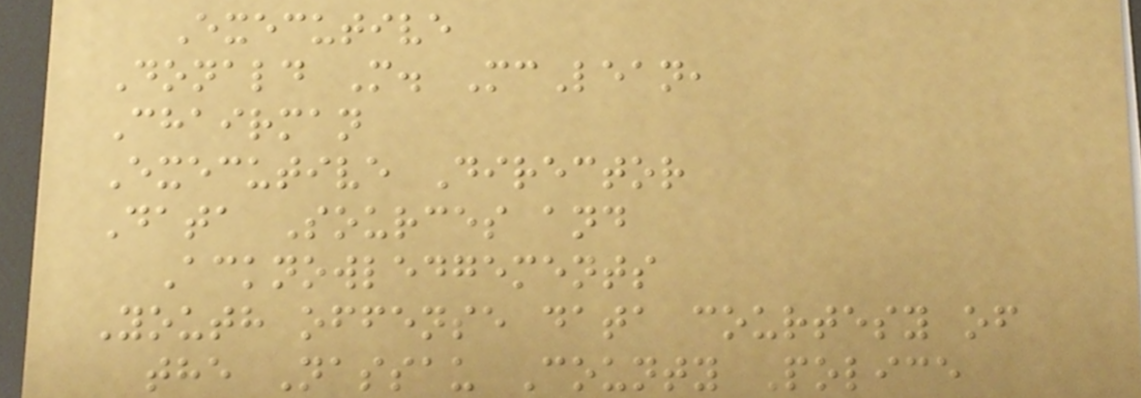Executive
Donald M. McLean,
Chairman
Executive Director
Data Sources and
Acknowledgements
Youth offense data courtesy of
the Nassau County Police
